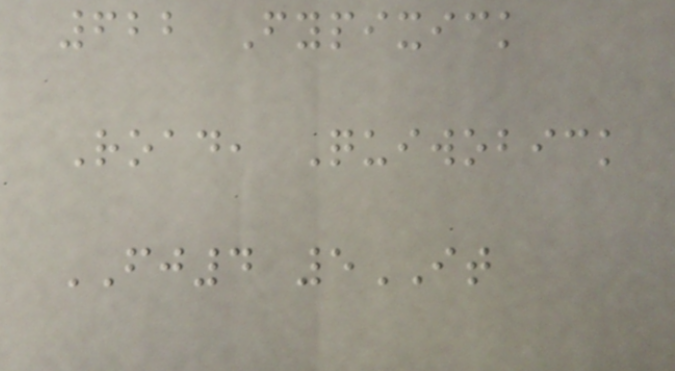622 Fypixick
Road, Quiwobick
FJ4 5IT
